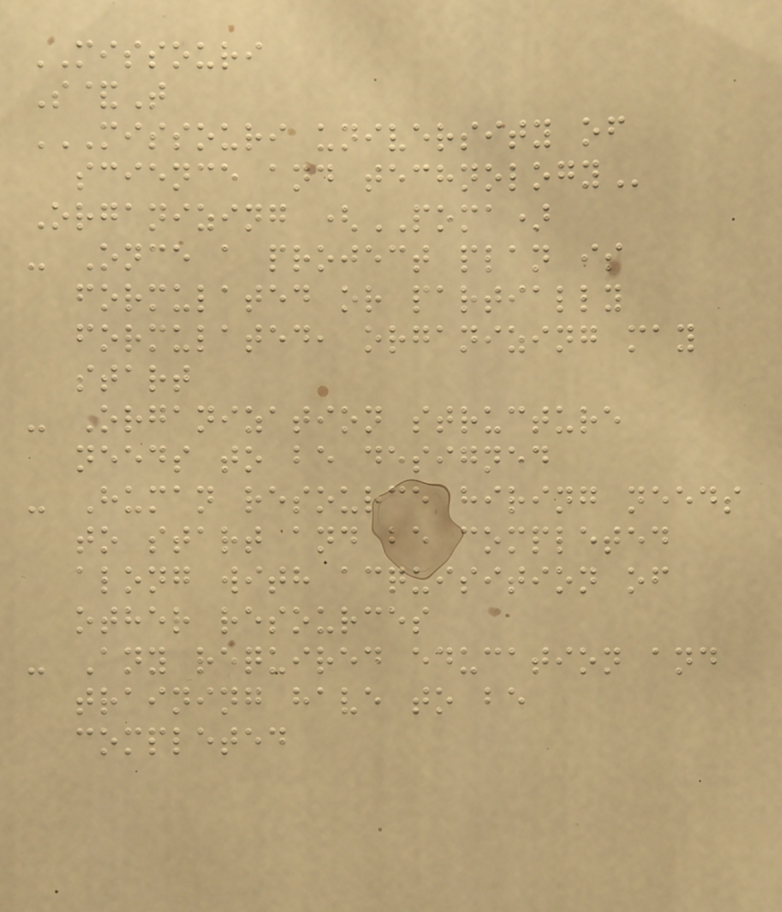MISSOURI
S&T
MISSOURI UNIVERSITY OF
SCIENCE AND TECHNOLOGY
Organizing (POMA)
- Once a project plan is
formulated or partially
formulated, organizing may
start
- Organization structure
needs to be designed
- Human resource hiring needs
to start and be completed
along with acquisition of
other resources
- Any required education and
training have to be
completed
